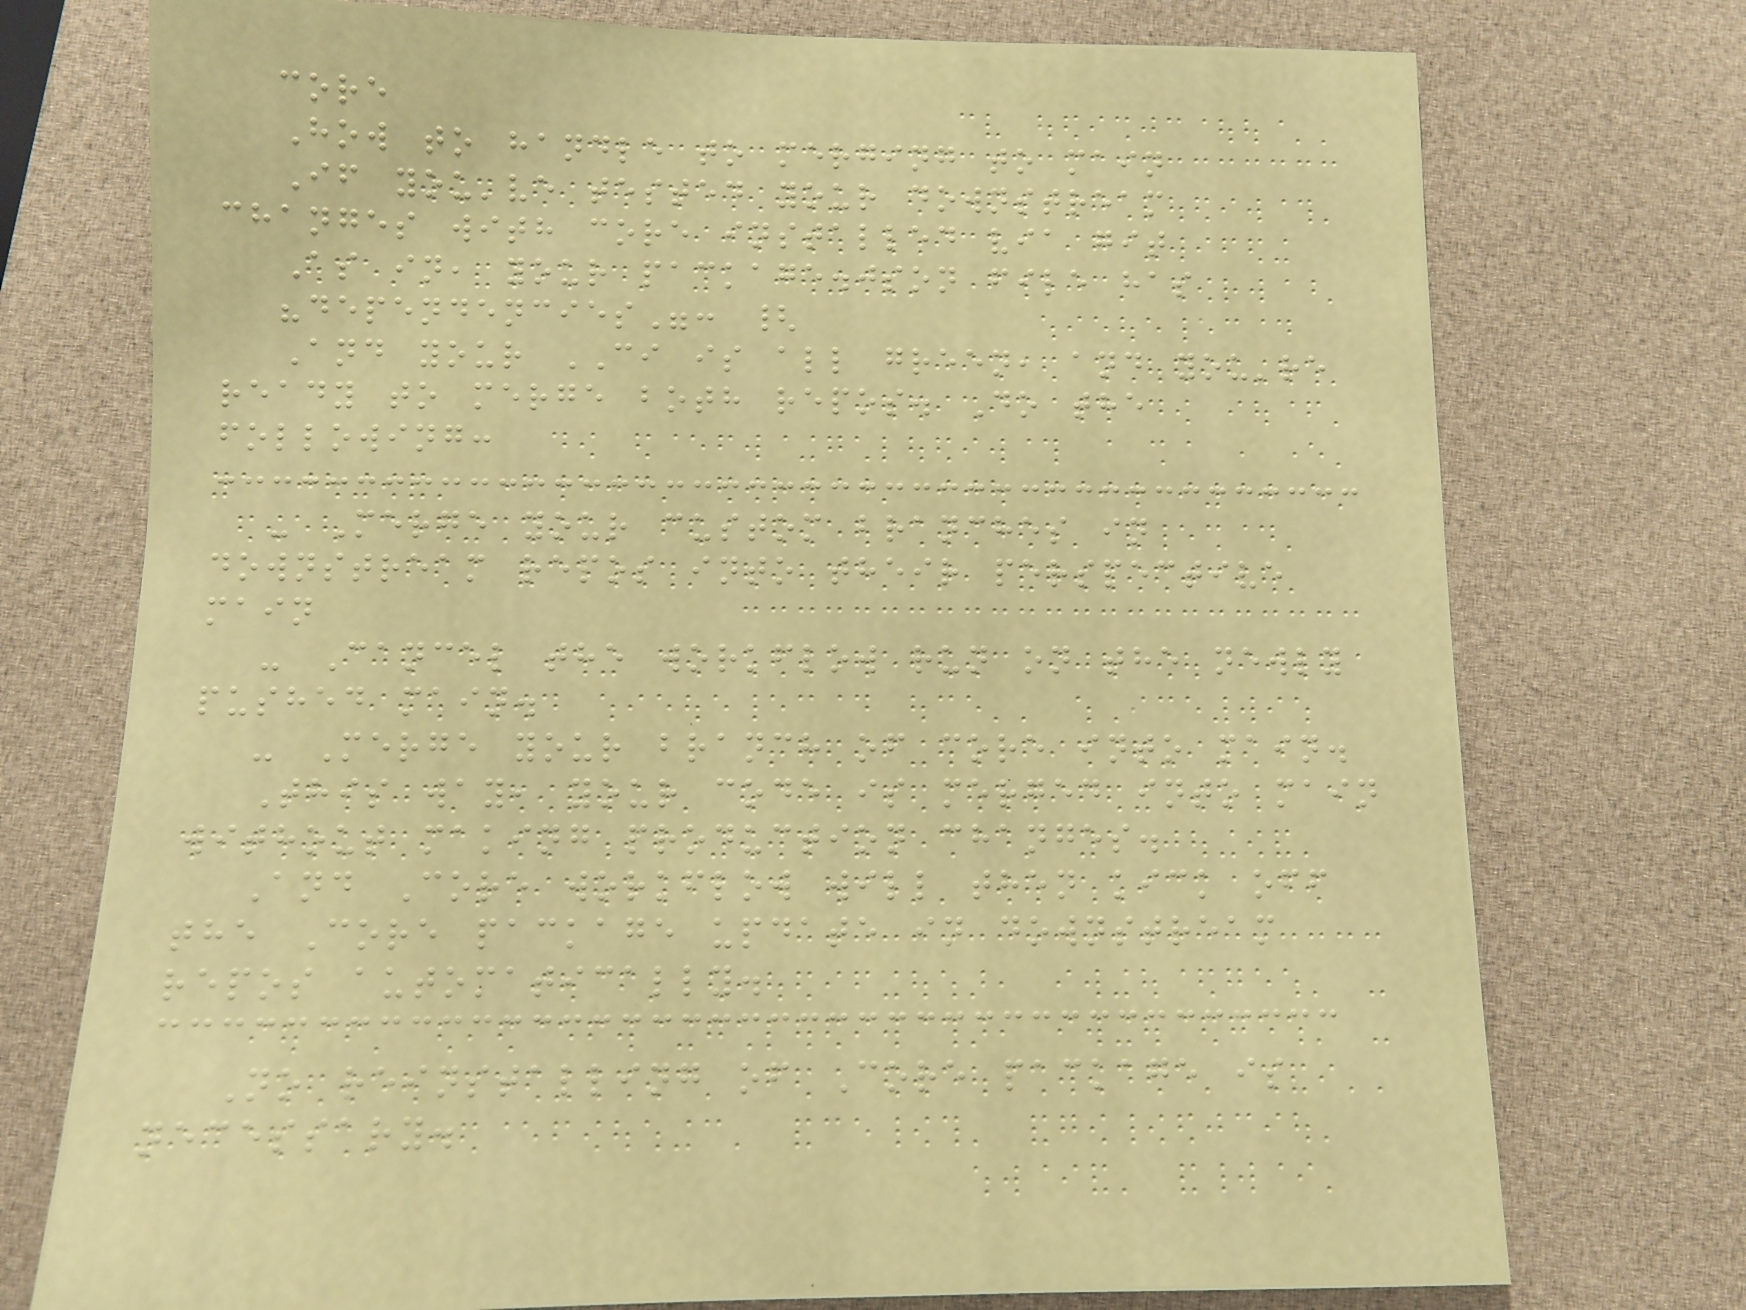core
How to handle to merging to main
If you've tested your downstream
changes with core installed via git
As in, your package.json file has
"dependencies": {
And your CI is all green, and you're
ready to merge both repos. Do the
following:
- Merge your custom branches in
downstream repos into their perspective
main
- Cancel the workflow run on the newly
pushed main.
- Merge your branch of core into main.
This way, your code is merged into main
without making production changes.
And Core workflow will then kick off
the Core package update in downstream
repos automatically.
No reinstalling of Core package is
necessary.
